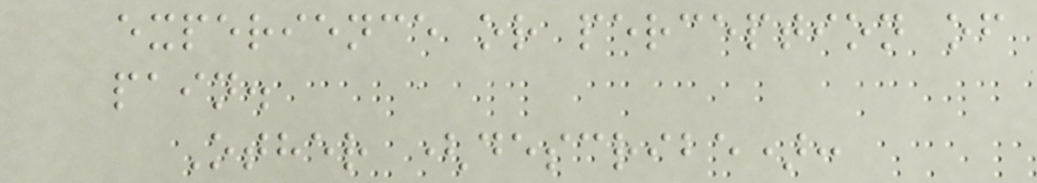experience or perception of
pain.
Other (describe):
